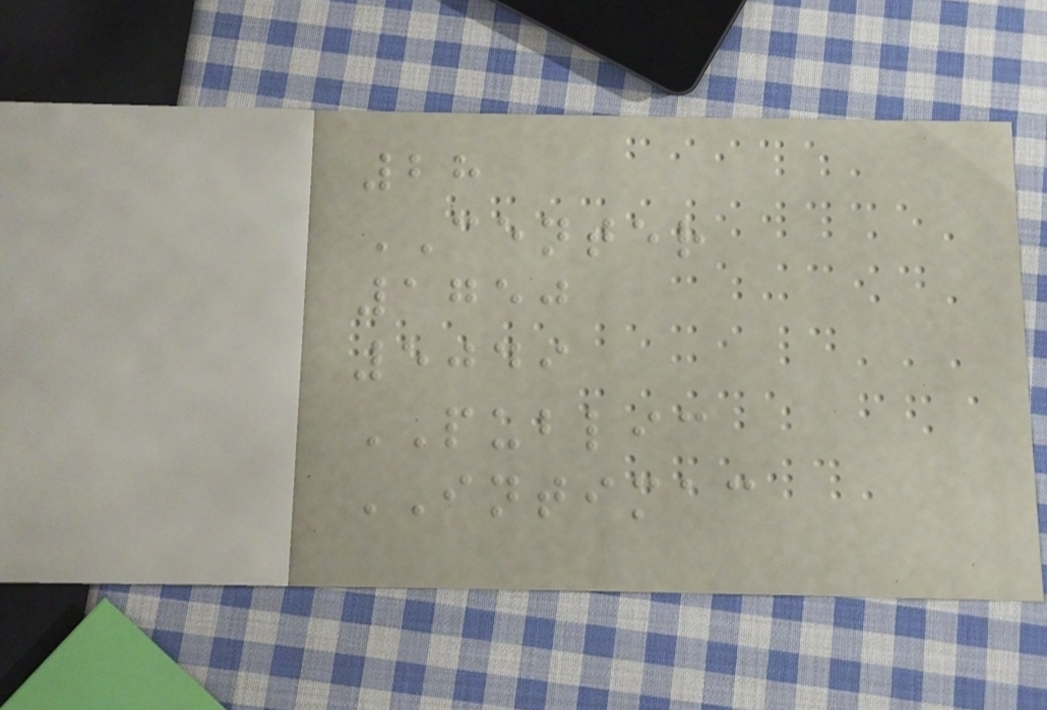28
CENTER
1750
5049
PUBLIC
INTIMAC
